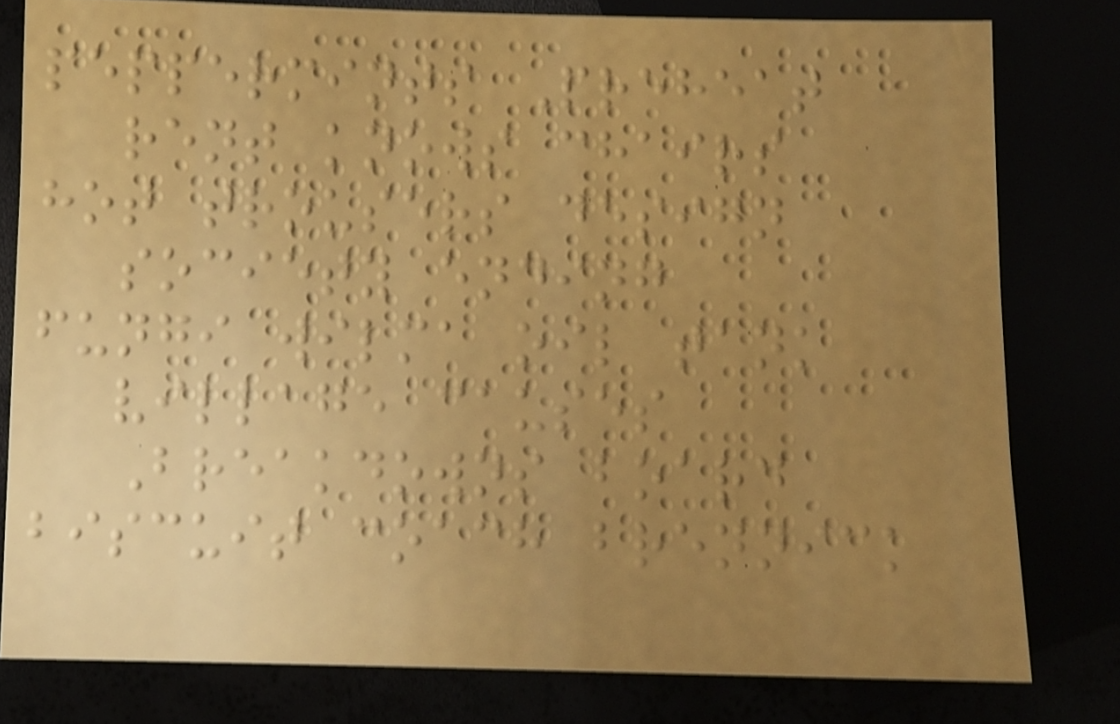peppermints Preheat
rent knows chairs
hot trousers design
society ending
fungi wilma oil tank
village causes
Breakdowns board
biscuit coach brennick
